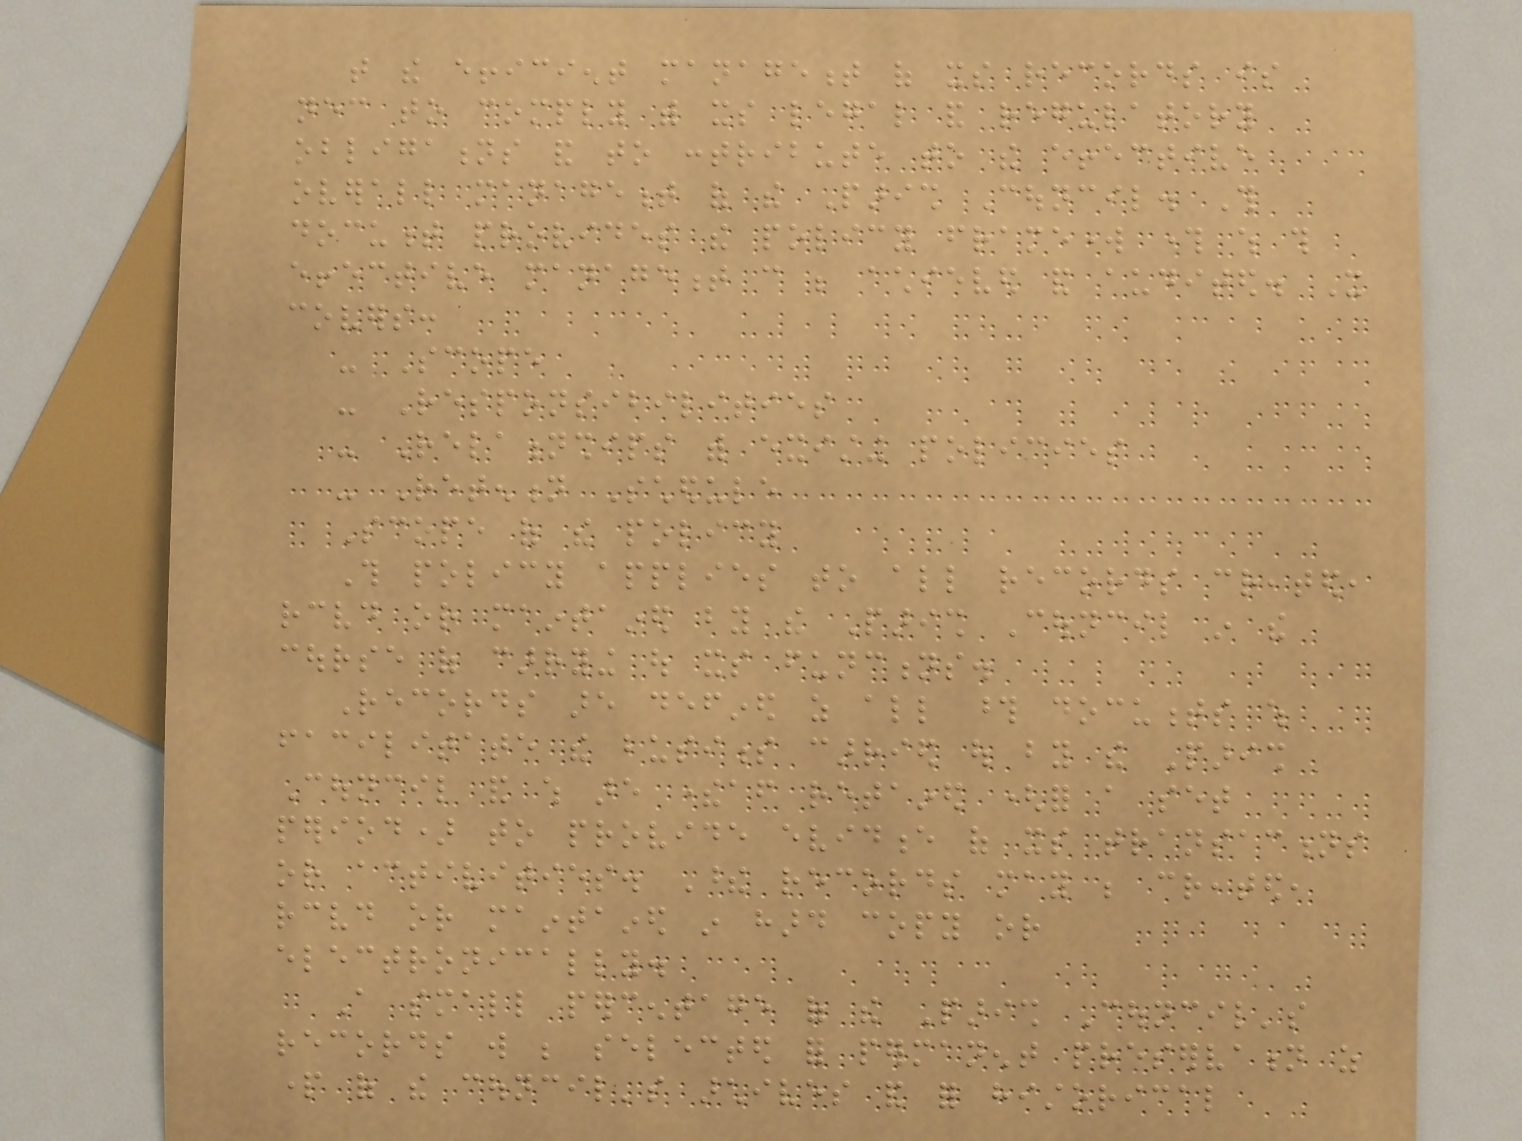that the efficient management of its records is
necessary to comply with its legal and regulatory
obligations and to contribute to the effective
overall management of the Parish Council. This
document provides the policy framework through which this
effective management can be achieved and audited. It
covers:
- Scope
- Responsibilities
- Relationships with existing policies
- Retention Schedule
Scope of the policy
This policy applies to all records created,
received or maintained by the Parish Council in the
course of carrying out its functions.
Records are defined as all those documents which
facilitate the business carried out by the Parish
Council and which are thereafter retained (for a set
period) to provide evidence of its transactions
or activities. These records may be created,
received or maintained in hard copy or
electronically.
A small percentage of the Parish Council's
records will be selected for permanent preservation as
part of the council's archives and for historical
